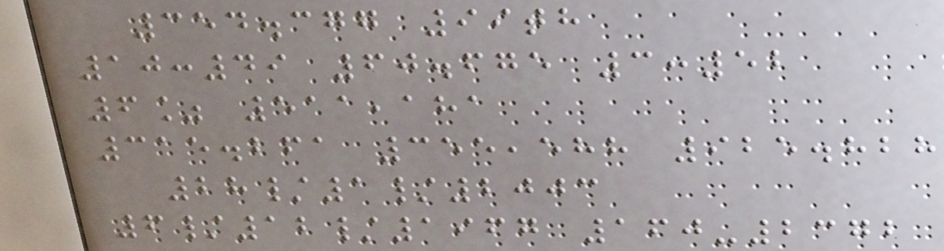354.377 99th
10:49 60.675 3:52
6% 511,181
315.261 355,588 925.828
28/1/2003
6/12/1967 160-2372
